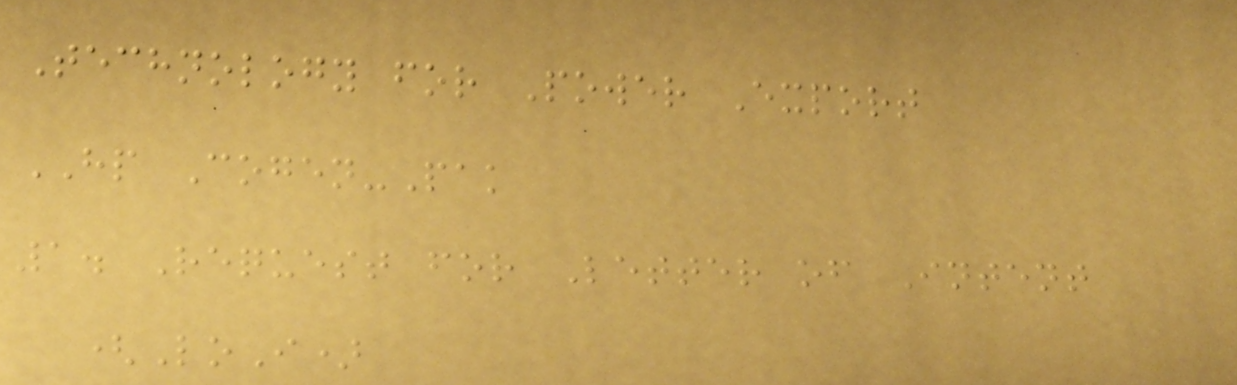Technology for Power Export
HP Cogen-Pak
1. Request for Letter of Intent
(LoI)
